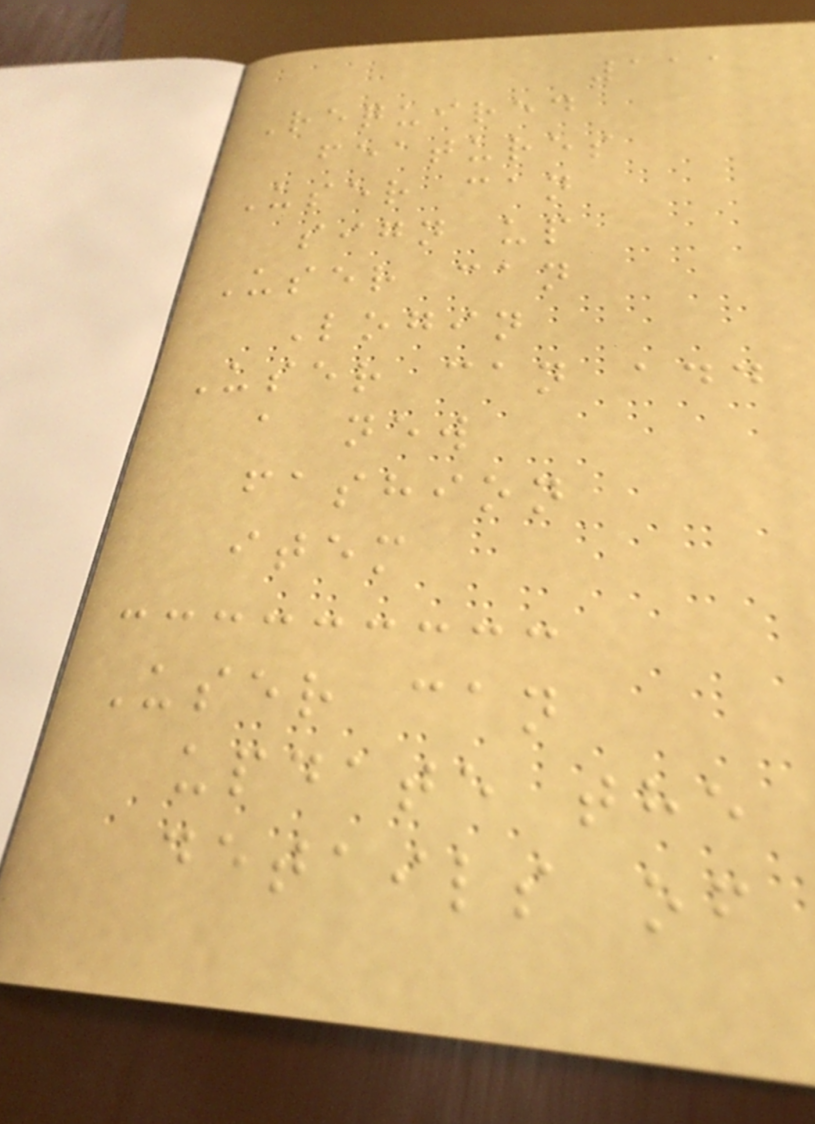111
Required
features
User can
sign up
User can
Login
User can add
a new
fashion
item
User can
update the
details of
